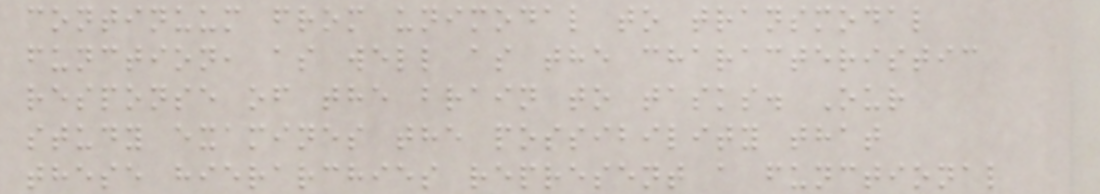continuum from unimodal to transmodal
function, as well as the characteristic
response of the brain to tasks. Our
study examines the possibility that
these hierarchies represent a functional
